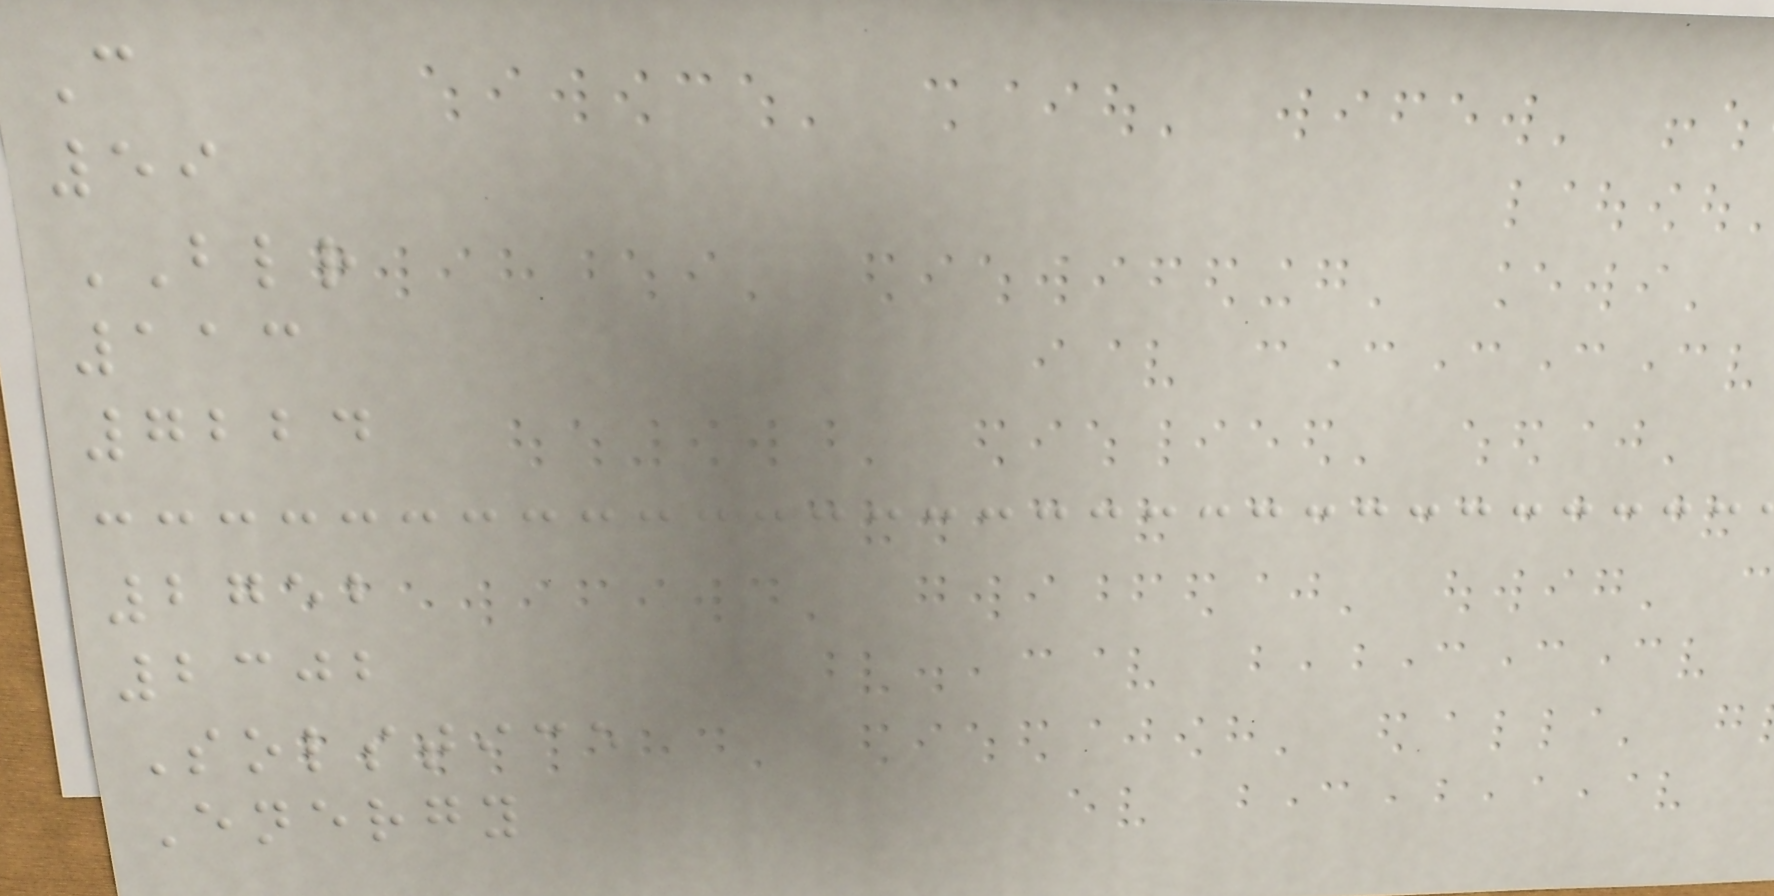C
59
BLR
113
7224
2752
2302
Solstice
Energy
